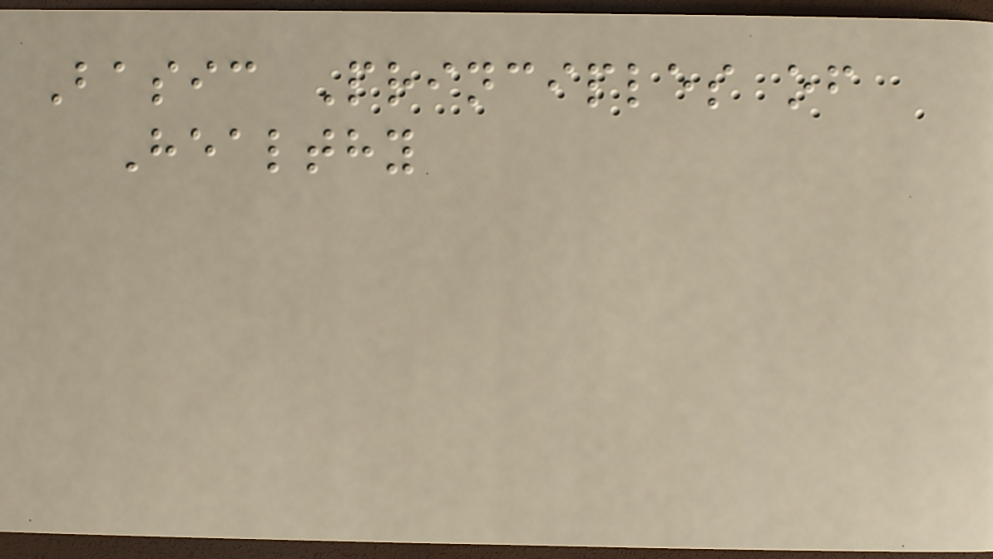Basic Principles of
Healthy
